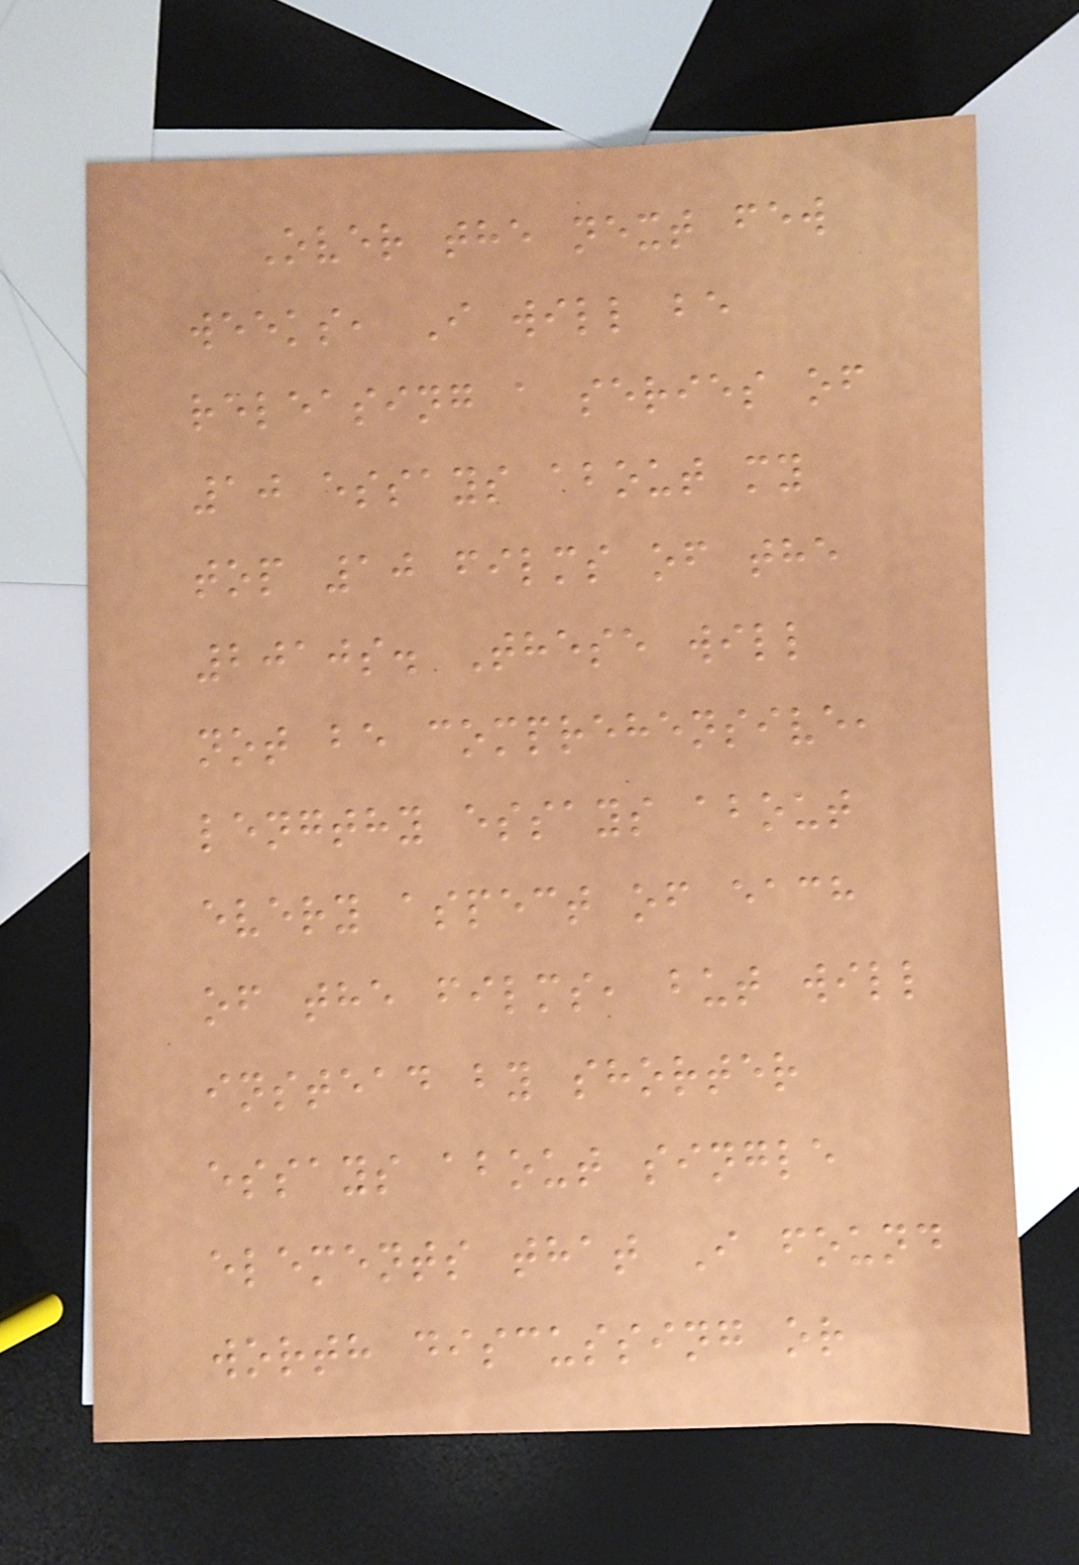Over the next few
weeks, I will be
releasing a series of
10 essays about my
top 10 films of the
2010s. These will
not be comprehensive,
lengthy essays about
every aspect of each
of the films, but will
instead by shorter
essays about single
elements that I found
worth discussing or
